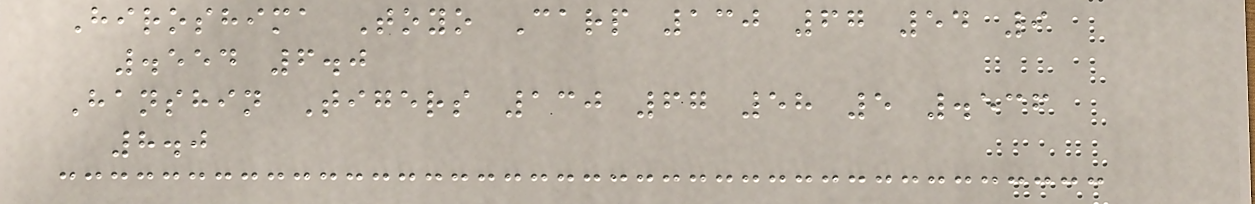Hiroshima Toyo Carp 130 67 54 9
.554 6.0
Hanshin Tigers 130 67 58 5 .536
8.0
